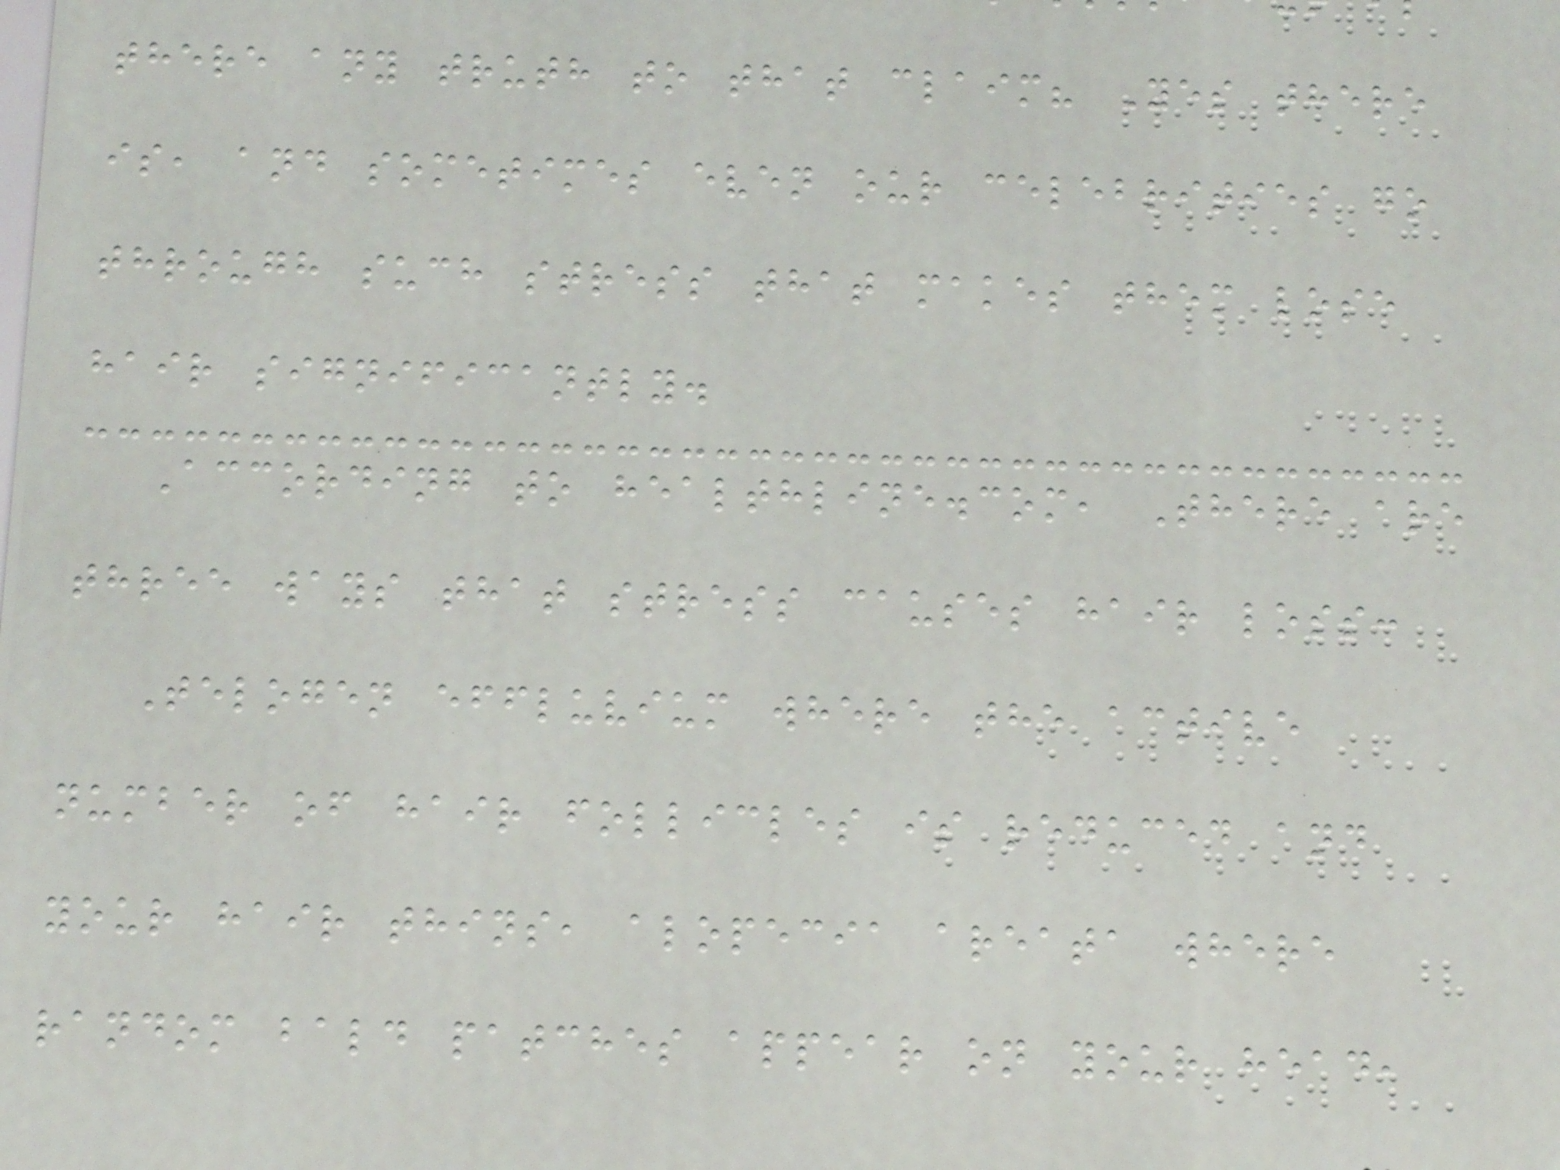there any truth to that claim? Yes there
is, and sometimes even our celebrities go
through such stress that makes them lose
hair significantly.
According to healthline.com, There are
three ways that stress causes hair loss:
Telogen effluvium where the active
number of hair follicles is reduced and
your hair thins, alopecia areata where
random bald patches appear on your head,
